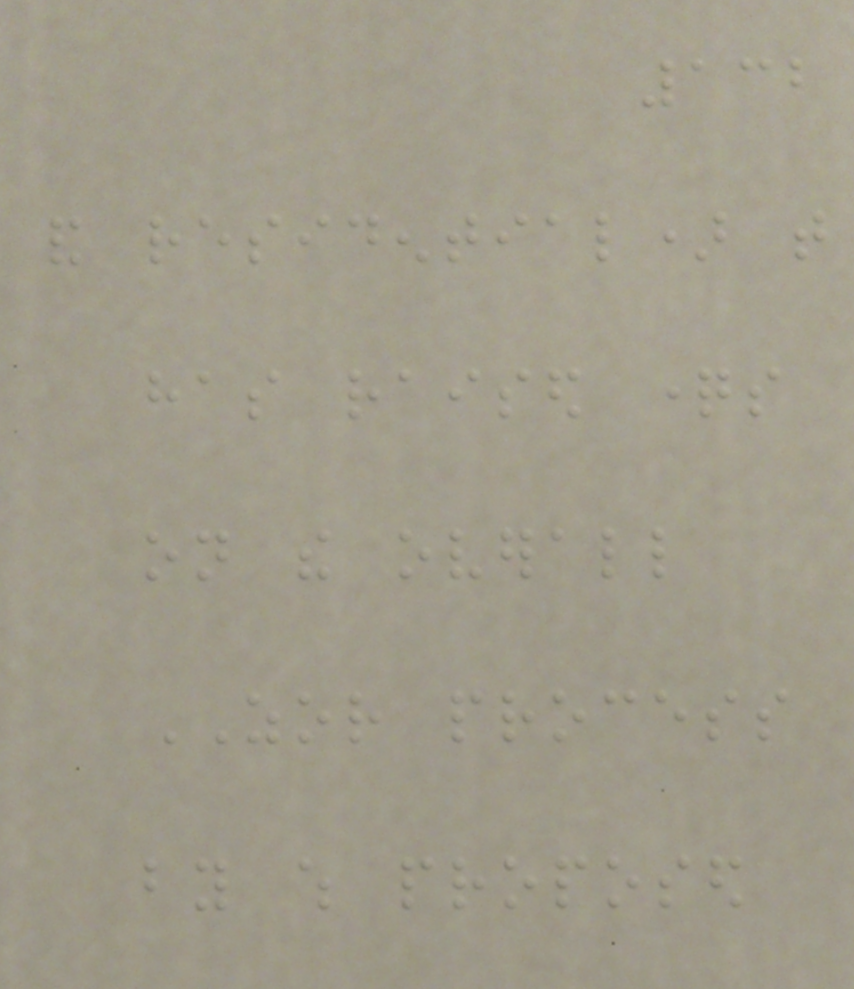132
and residential) that
has raised questions
on the overall
ZOR process
by which proposed
